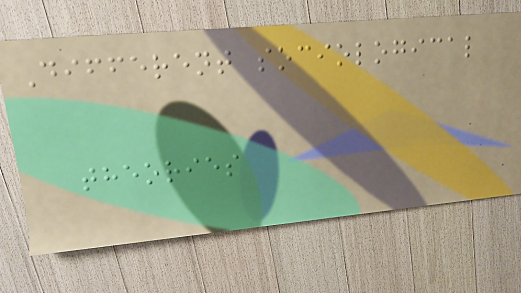Different sociological
theories
